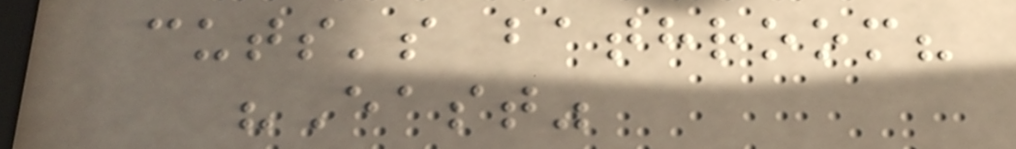cuts's bathroom?
"East"
